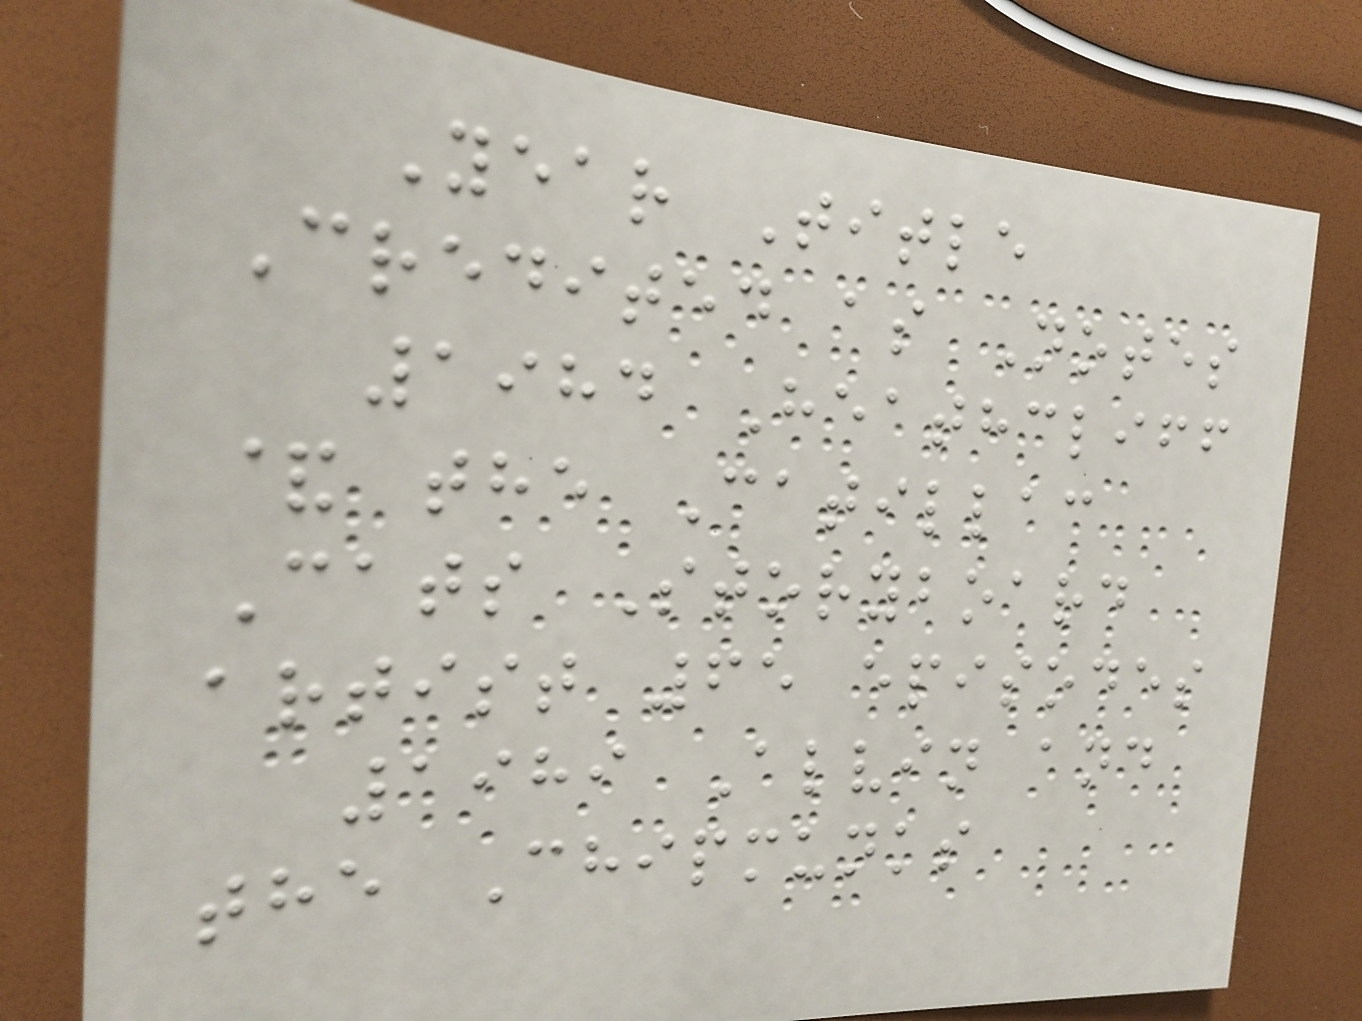Year Title
Credited as Notes
1984 Heathcliff
& the Catillac
Cats Storyboard
artist 65 episodes
1989 Alvin and
the Chipmunks
